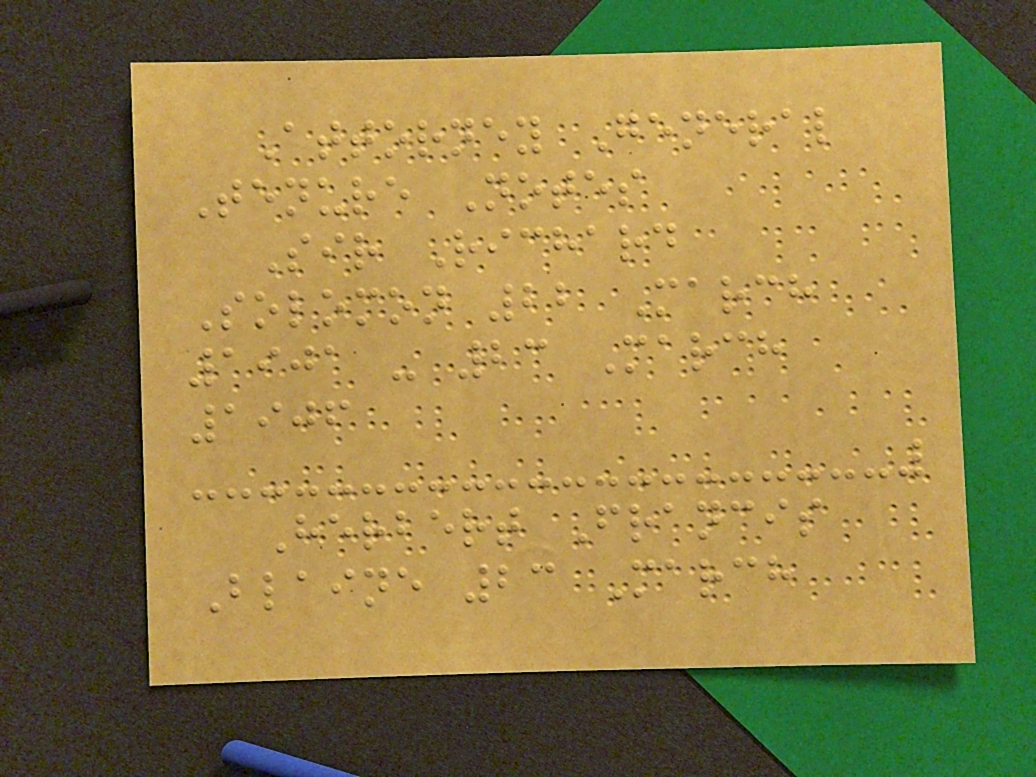Attorney General
Tenure Notes
Sir Richard
Solomon 22 March
1901 - 23 March
1906
Herbert Francis
Blaine 23 March
